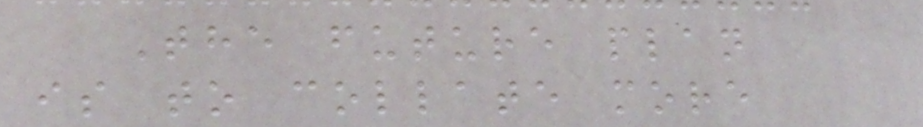The future plan
is to collate more
